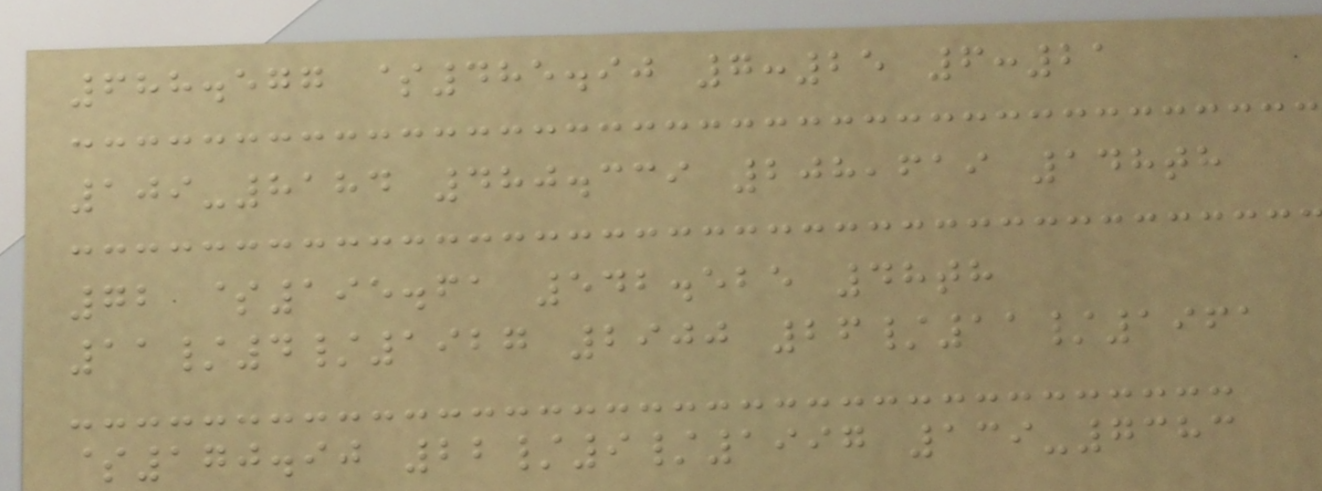688.577 $485.90 7:25 6:21
109-8184 480.339 208,619 148th
72 $195.61 542.525 48th
11/4/1927 2900 26/11/1961
$170.90 22/9/1997 139-7383
